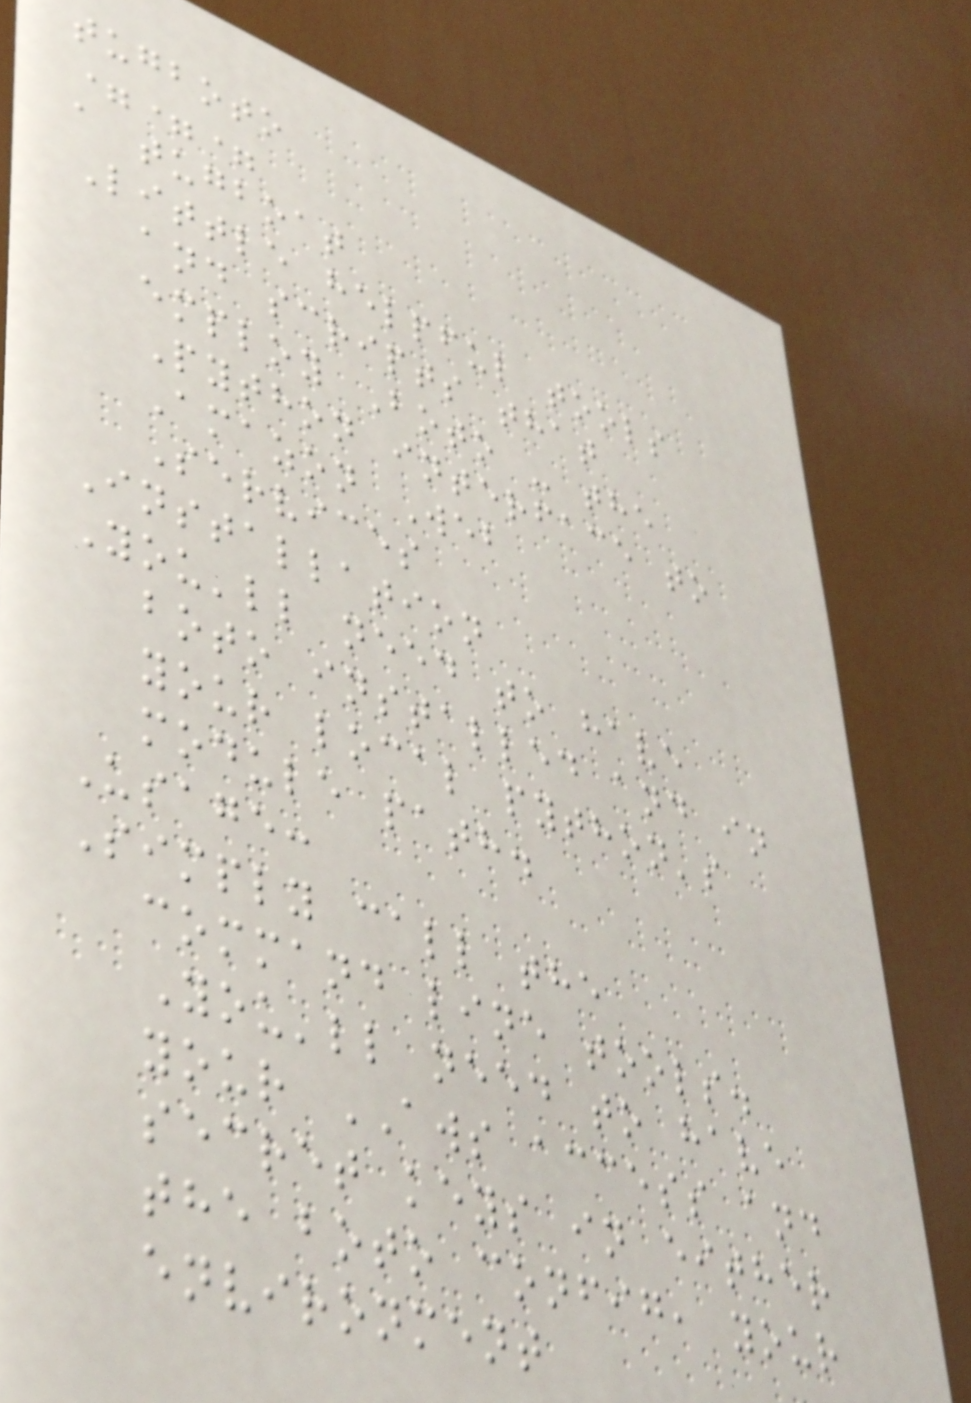tugboto
===
a tugboat
Little helpful tools
and scripts that
employ Boto - the
Python interface to
Amazon Web
Services
Installation
You'll need to have
boto installed and in
your local python's
module path.
Usage:
Simply call the
command line tools.
You'll need to have
your AWS access and
secret keys in either
the boto config, your
environment
